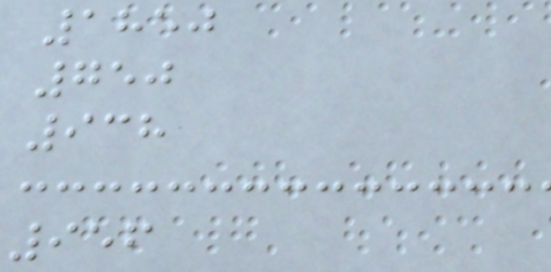1850
750
938
956
